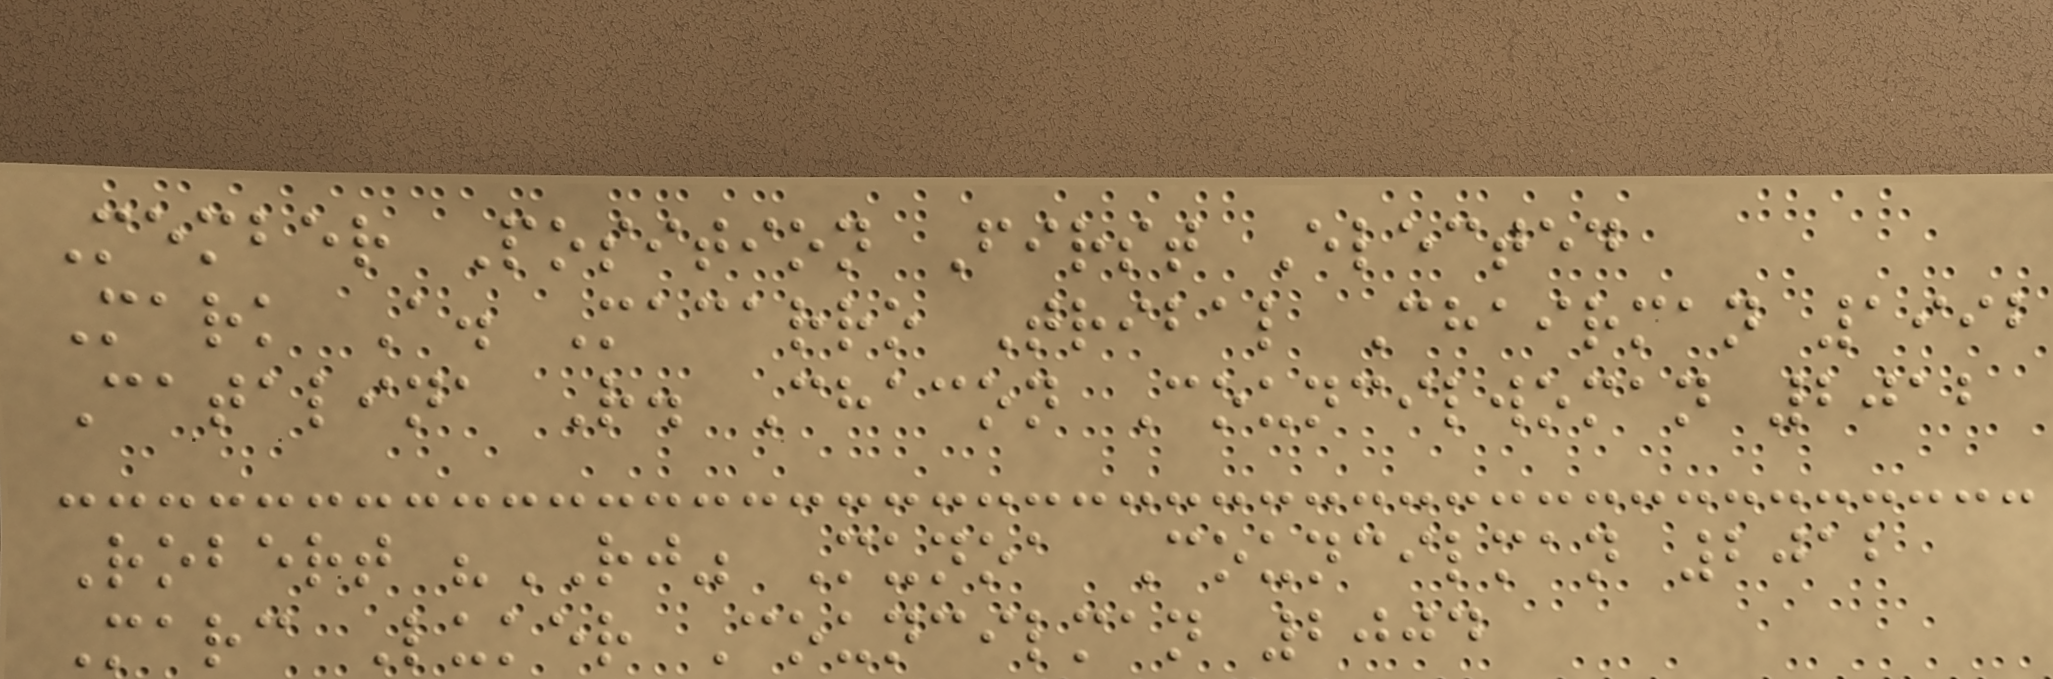Member Position First Elected
Mark A. Macarro Tribal Chairman 1992
Catalina R. Chacon Councilwoman 2012
Robert "RJ" Munoa Councilman 2012
Marc Luker Councilman 2004
